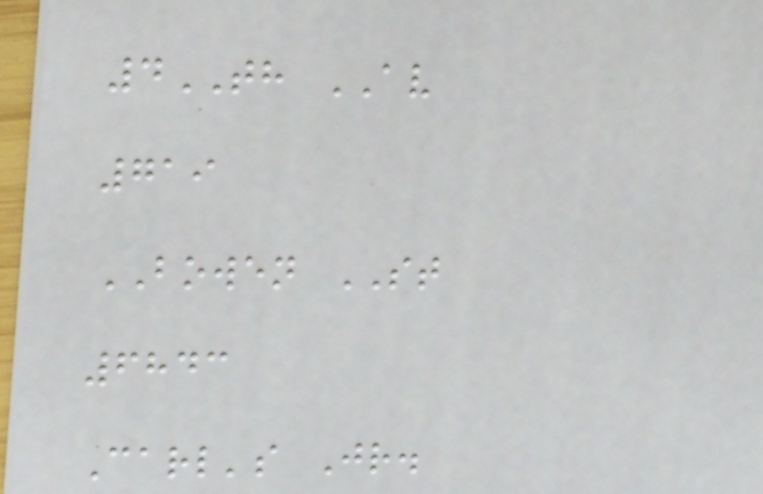4TH AV
719
BOWEN ST
6843
Carl's Jr.
